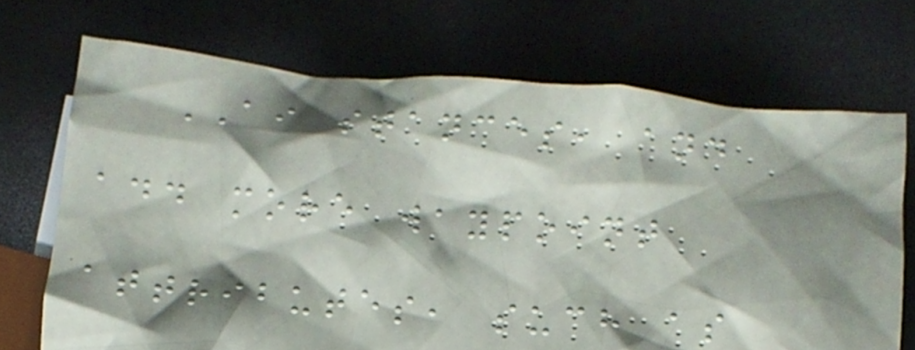AI stances, and
add more waypoint
attributes, such as
